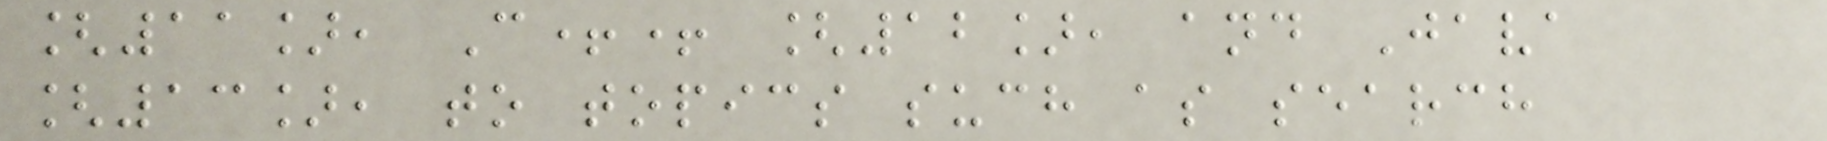[11], C++ [12], and Java
[13], to topics such as search
